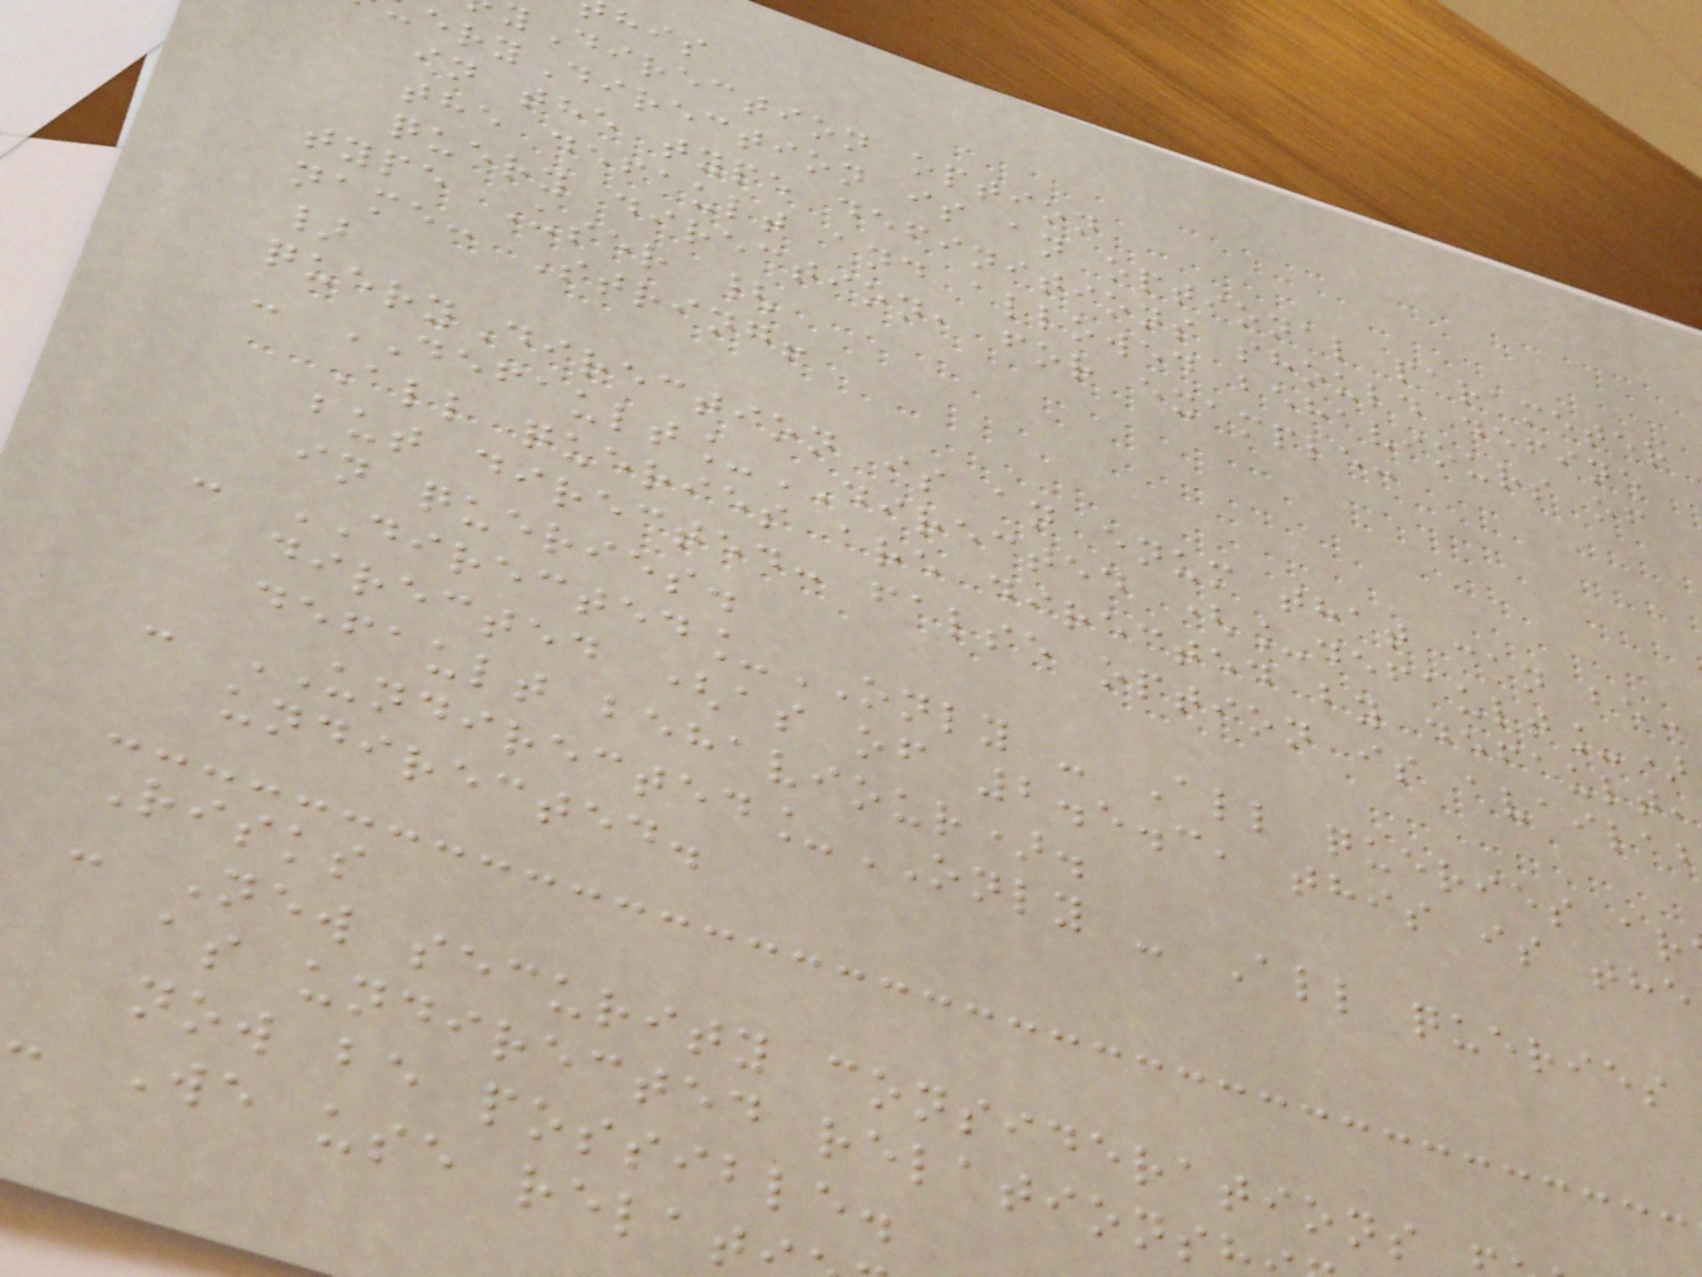Direction option
eryDirection is an optional parameter
in the type definitions should define
the default and allowed behaviours of
query direction, for example:
type User {
name: String!
}
queryDirection is an enum that can be:
- DEFAULT_DIRECTED (_default_)
All queries are directed by default,
but directed: false option is availa
in queries.
- DIRECTED_ONLY - All queries ar
directed (as of 2.5.3, this is the
default behaviour).
- UNDIRECTED_ONLY - All queries
undirected.
Risks
- New security considerations
as undirected relations
now be possible.
- We use relat
